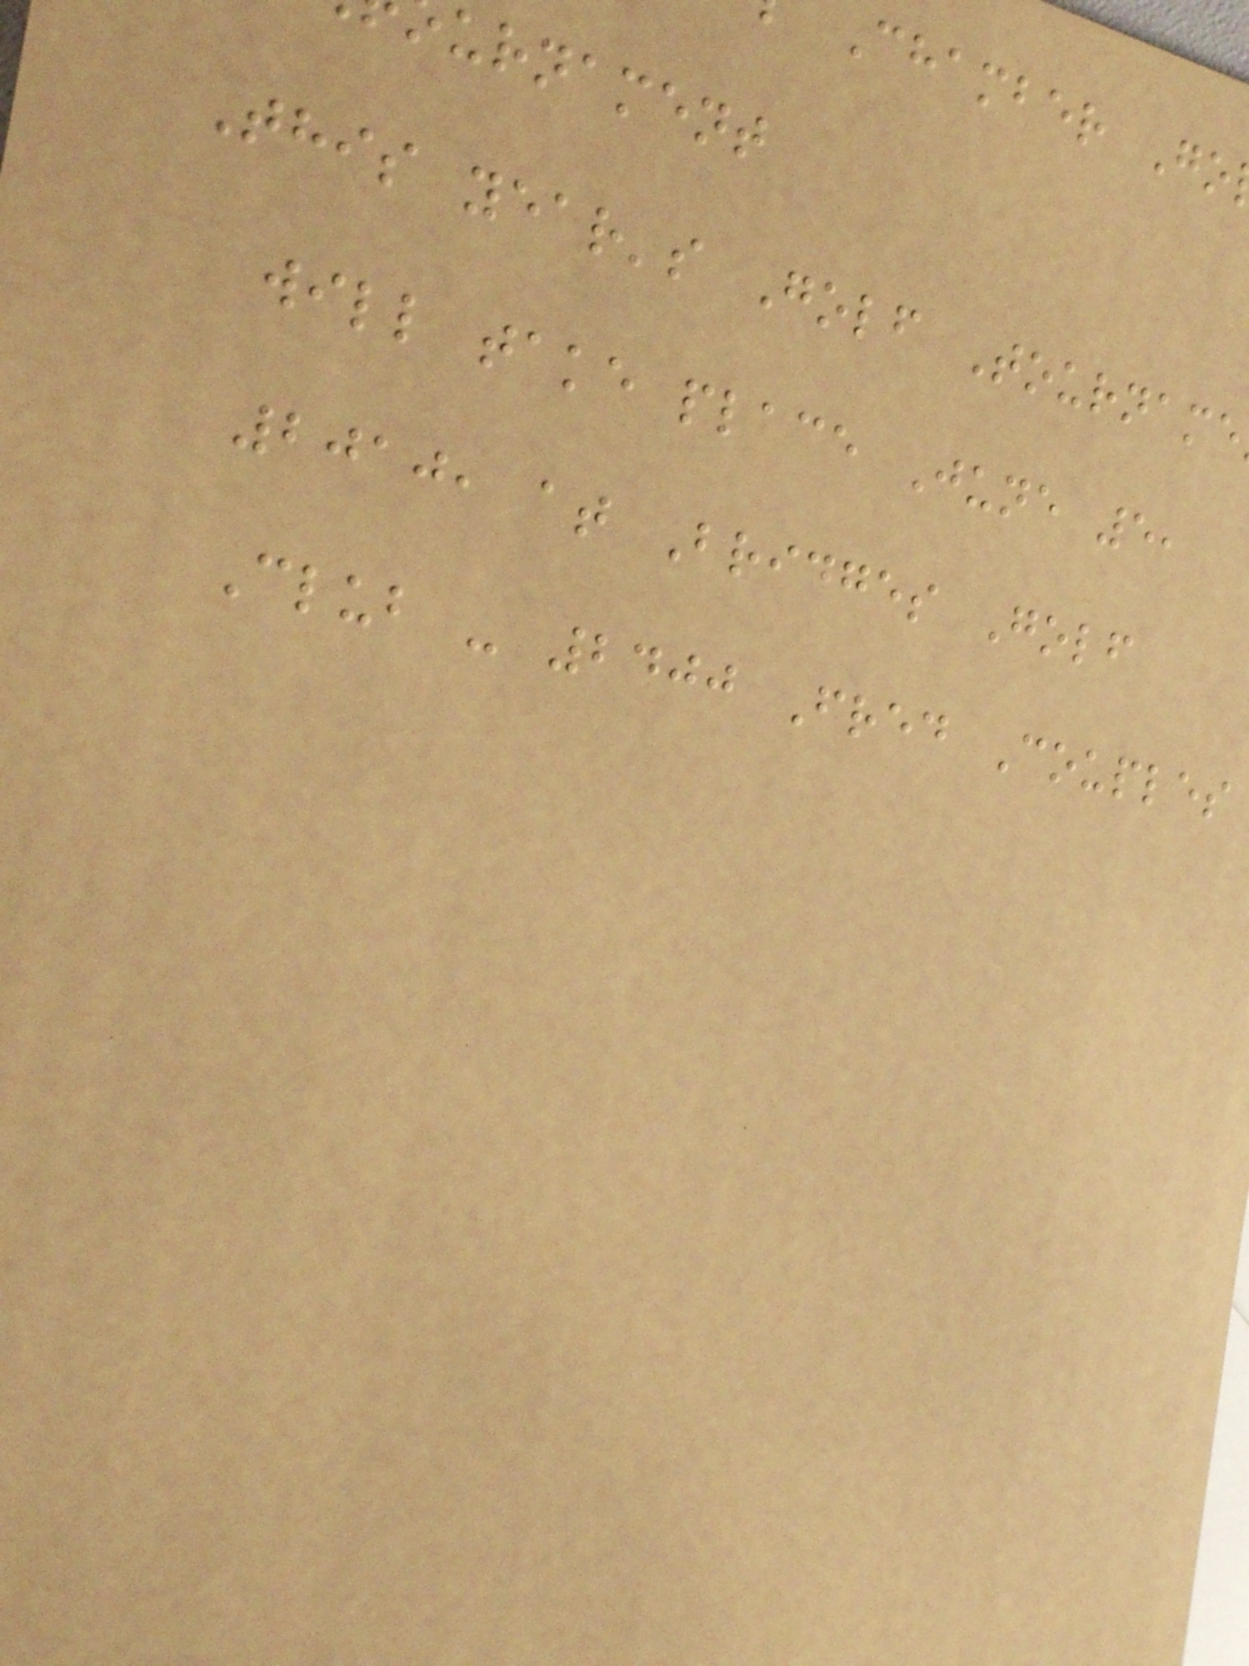Chamber Go
urnament
This year's Golf Tourname
will take place June 5,
2010, at Bridges Golf
Club - 2400 Fred Couples
